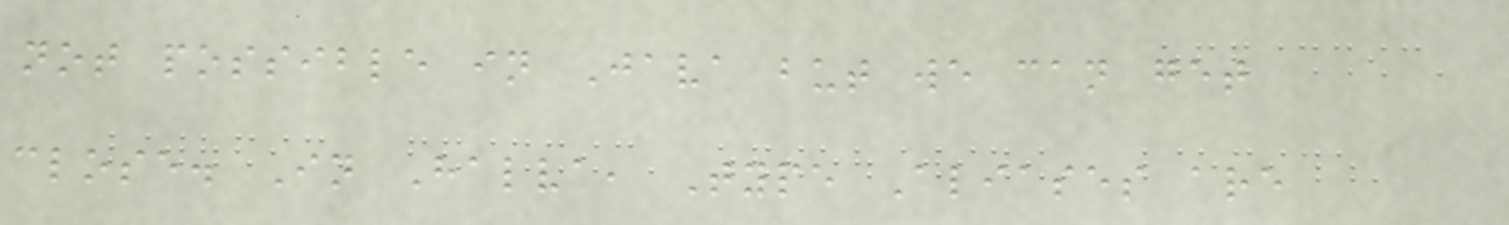not possible in Java but we can get
close. In Halva, Type Aliases are
